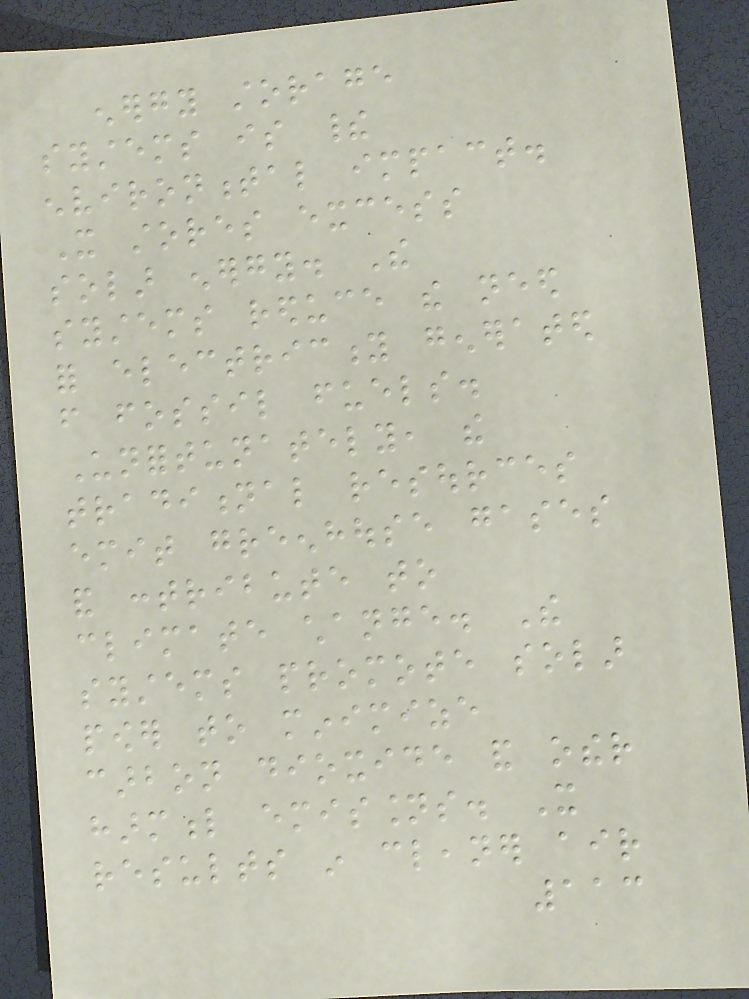energy storage
systems is their
environmental impact.
It stores excess
solar energy. The
systems reduce the need
for electricity generated
from fossil fuels.
Unfortunately, the
traditional resources
emit greenhouse gases
and contribute to
climate change. The
systems promote solar
power to minimize
carbon dioxide and other
harmful emissions. It
results in cleaner air
113
